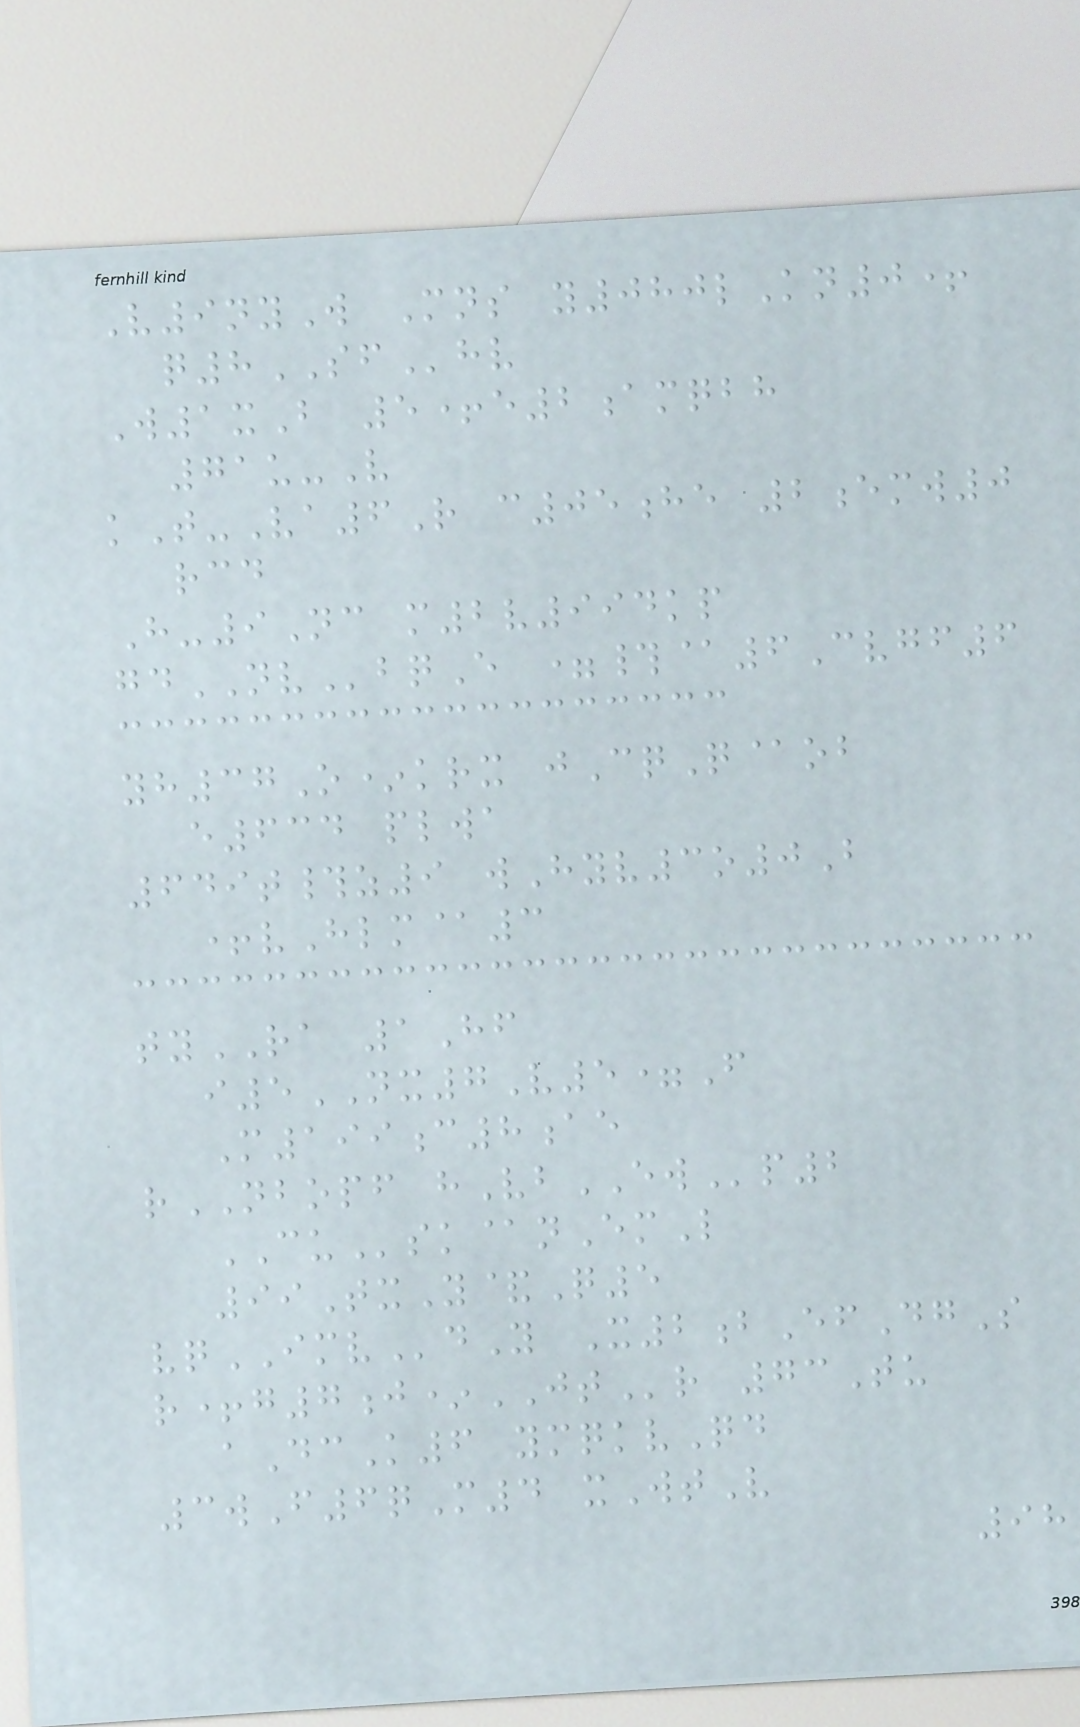V9nyW Mns y080lKn0+
q8SFhv
W1xB 5+e2amqbh
71u-V
kT-Va6R c05he 2emw0
rcd
H-9Nc m2v994kp
gdNVbqE =#@6Cvgf6
yh37O*krx jCqQ@ob
e634 plwa
649t#z9 wHyv3o0B
+vHlm@3
tyRA 1Hf
i5NX7V5=F
M199c8ae
rNBOPF hVbEWp2
CUsk@nEmL
99TxY&Q5
vqIMVdY X2bEfDgS
r+g7j*JTr 73Tu
aDcK6 ymqkvQd
3wF6qM4 xWtV
98
